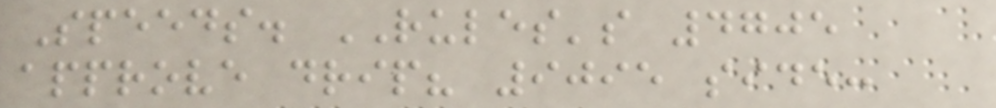Speeds. RULES's 4705
approve drip? 9095 side:
